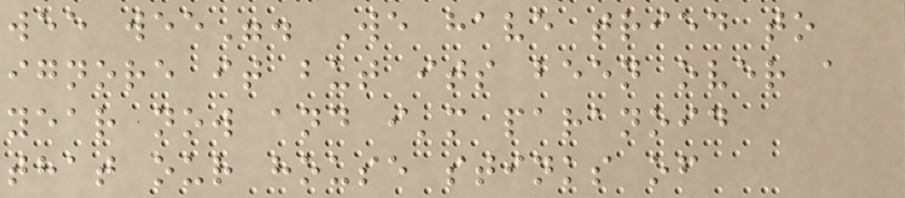wee wee". We have tried to
ignore it but its been over a
year now and i'm paranoid
that our house stinks of
